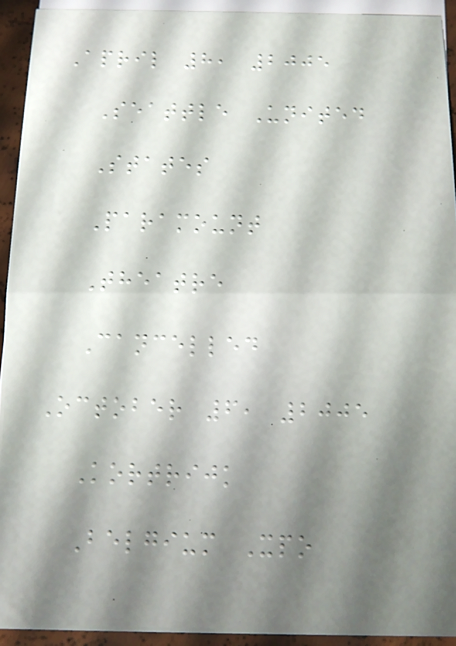April 8, 2005
Seattle United
States
Paramount
Theatre
Cancelled
October 6, 2005
Kortrijk
Belgium Xpo
